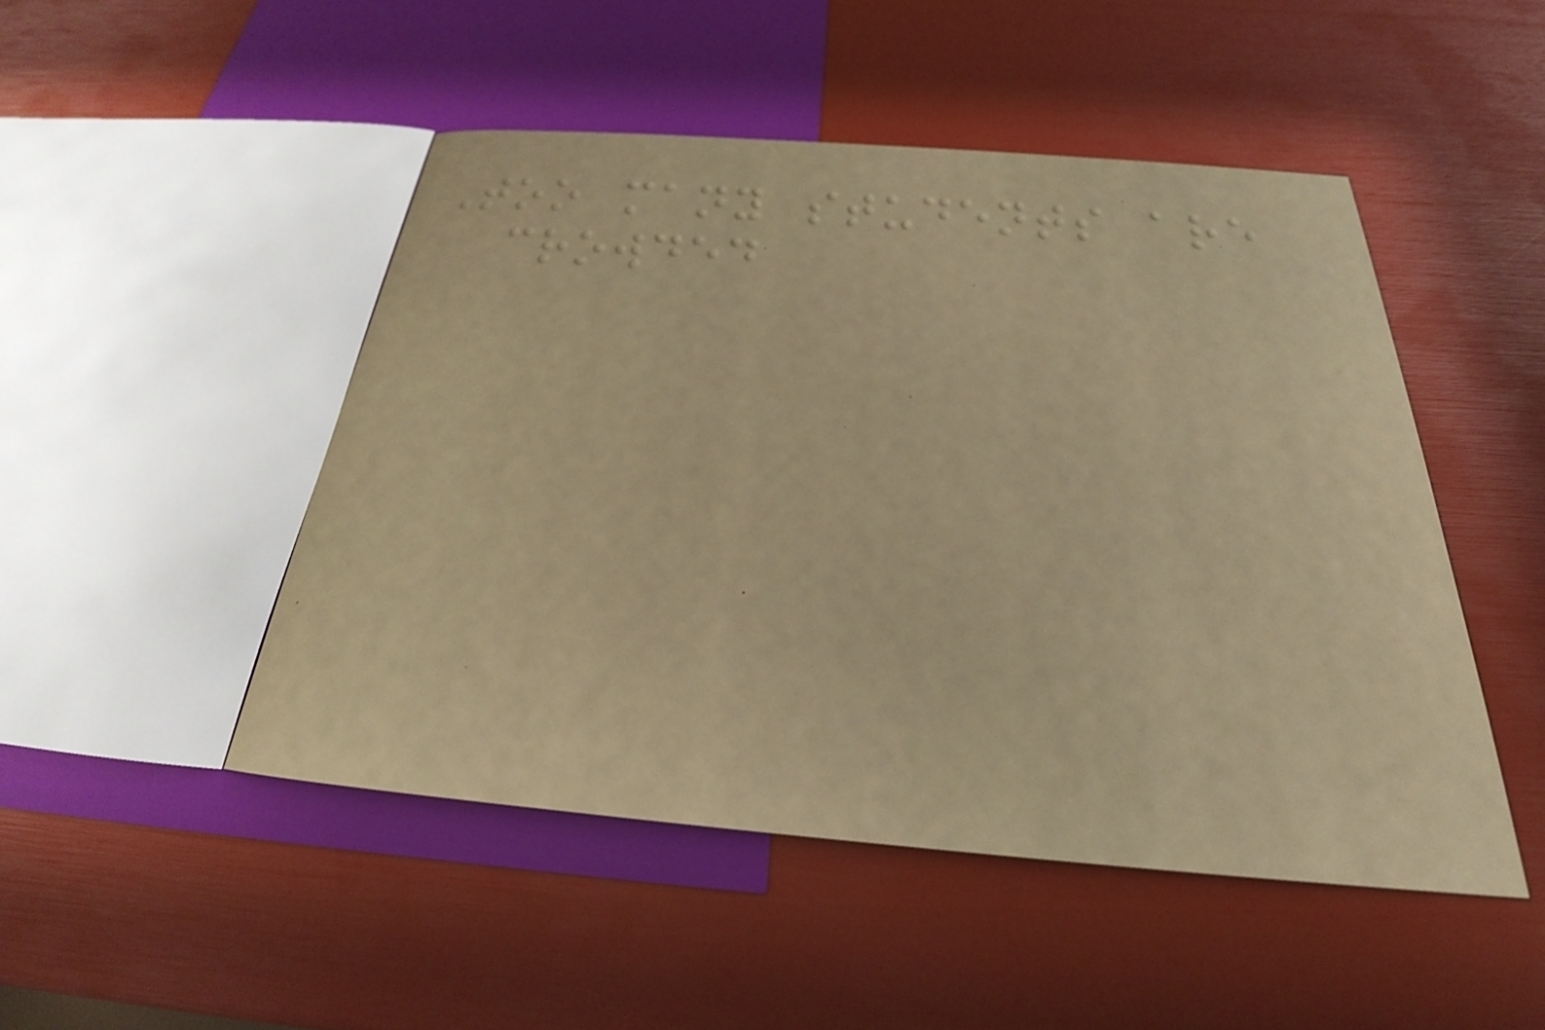Too many students are
crowded
